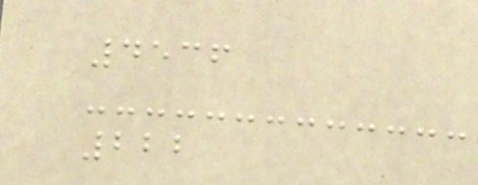4536
222
